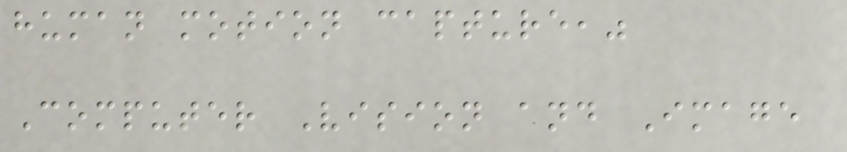human motion capture,"
Computer Vision and Image
